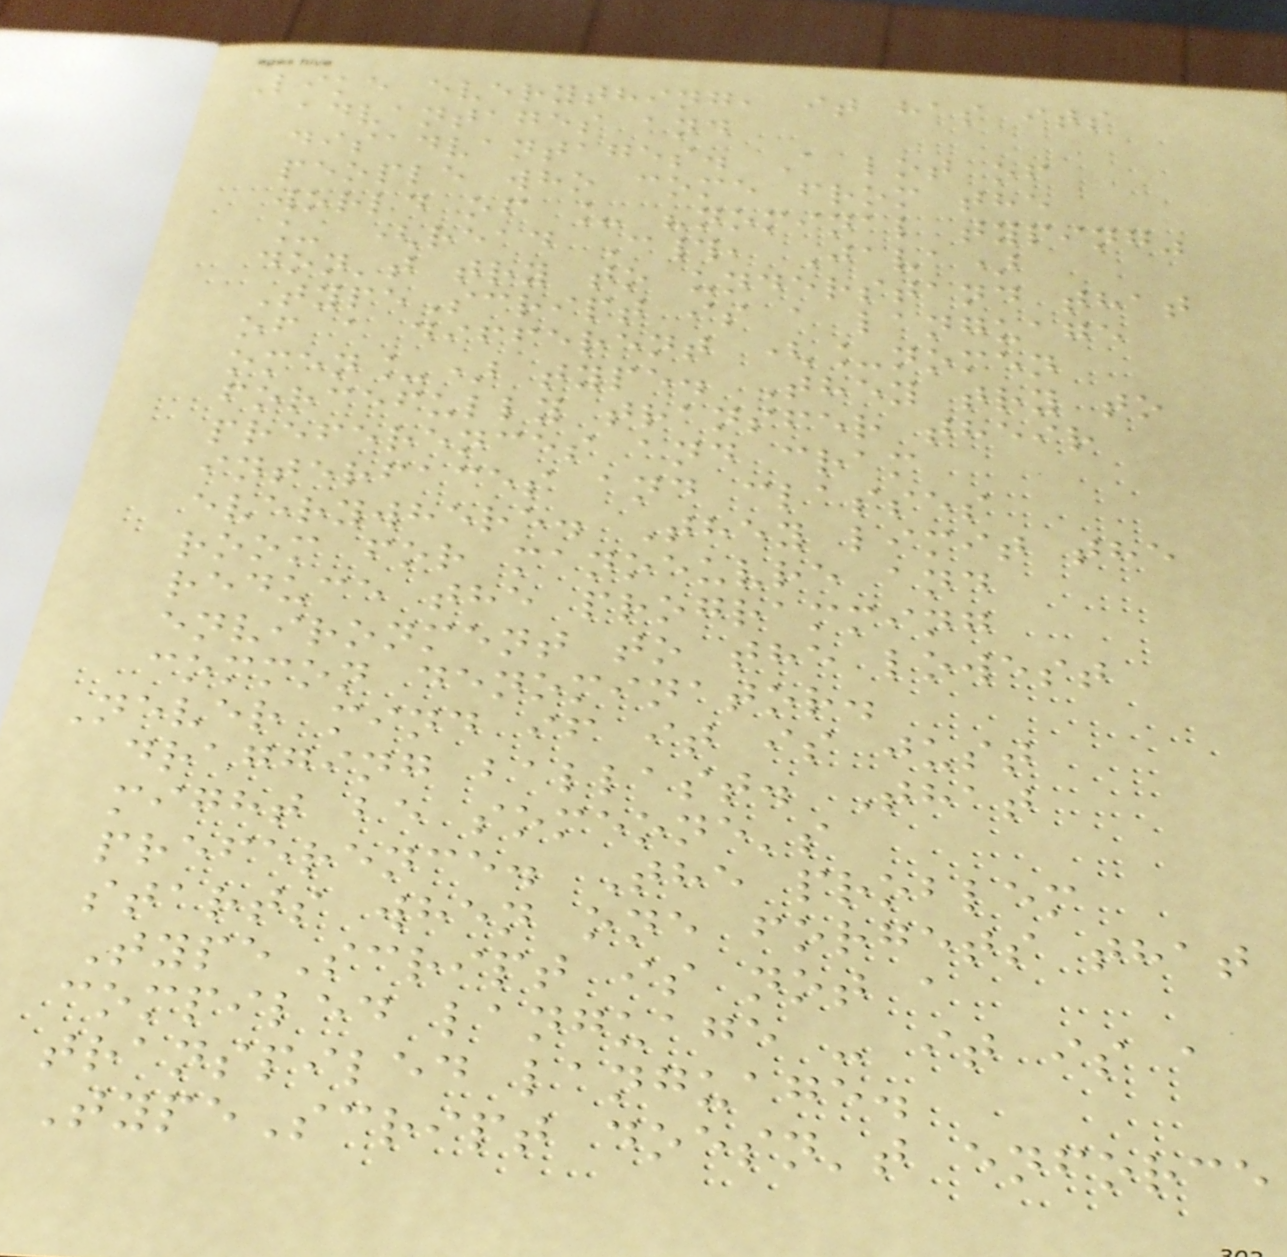Like everything, it has its
advantages and
disadvantages. A lot of
people who come from the
world of _ "nominal typing"
_ (read C#, Java)
don't try to understand that
TypeScript is a language
of a different (_nomen
omen_) type. They try to
forcefully transfer their
preferences and cram
interfaces and classes
everywhere. They limit the
room for manoeuvre and
reduce the programming
environment to the lowest
common denominator.
Never mind if it is just
dragging ballast. That
might be someone's
preference. The problem
starts when one forgets that
TypeScript is not a
compiled language - it is a
transpiled language.
TypeScript doesn't enforce
